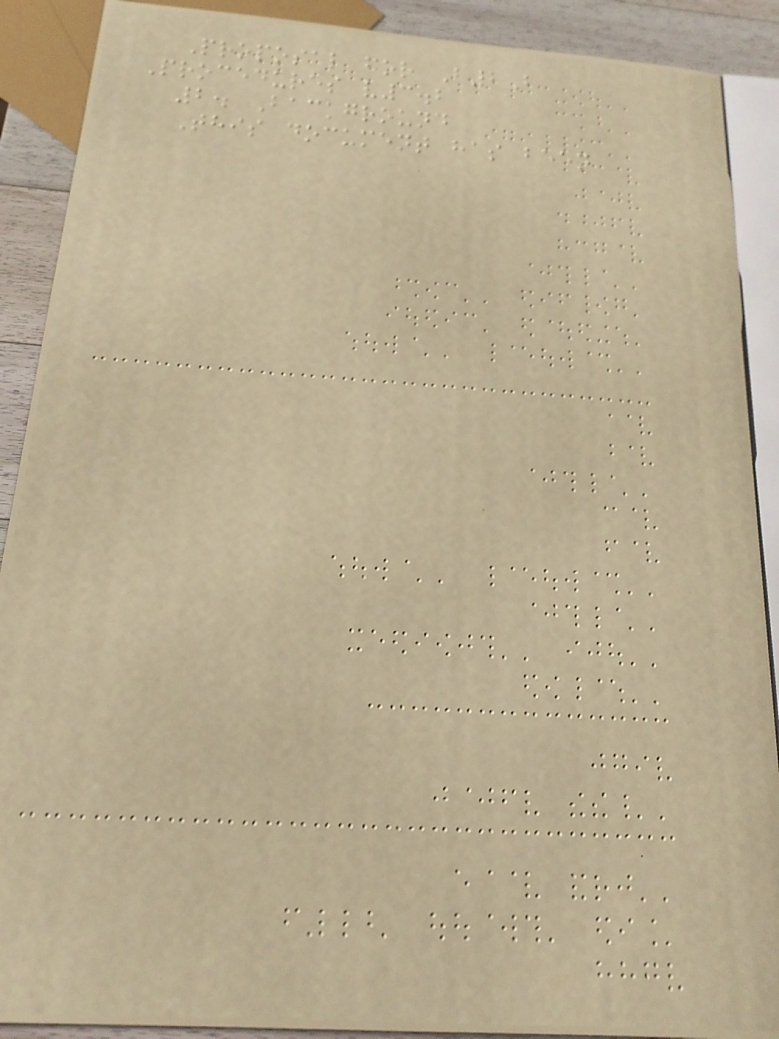Proposal for B2B
Procedures v3.2
2. Background
This document has been
